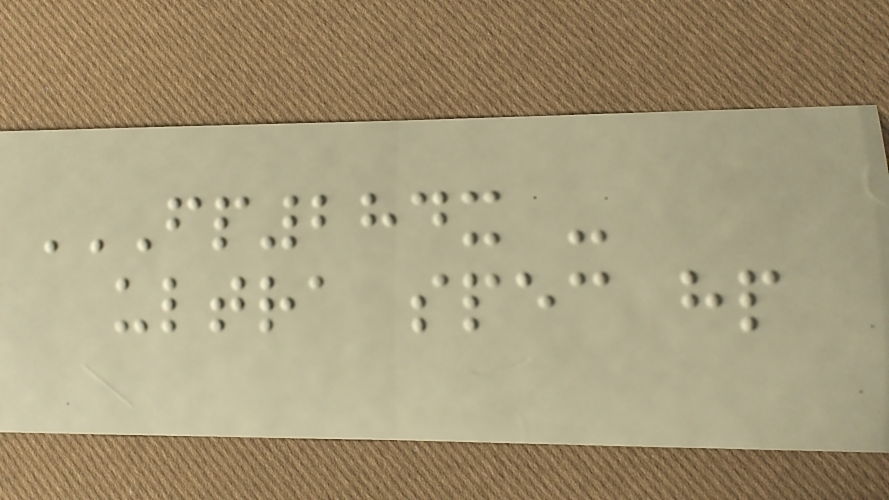FP284X -
ULTRA SPEC HP
